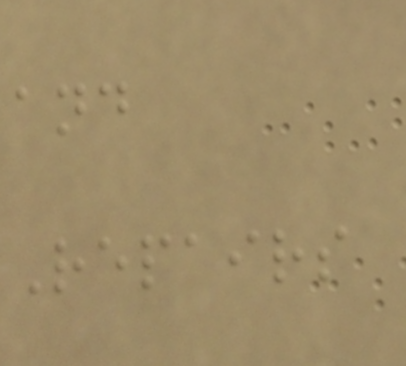and
Repairs
